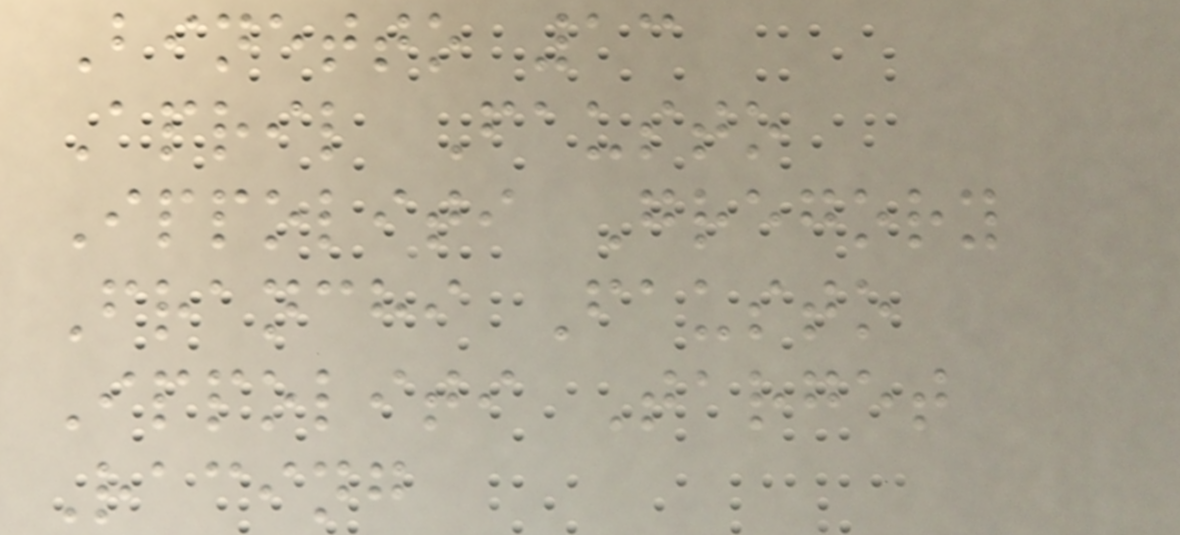Binetto 13
April Fausto
Ippoliti Gregory
Franchi Fausto
Ippoliti Target
Racing
